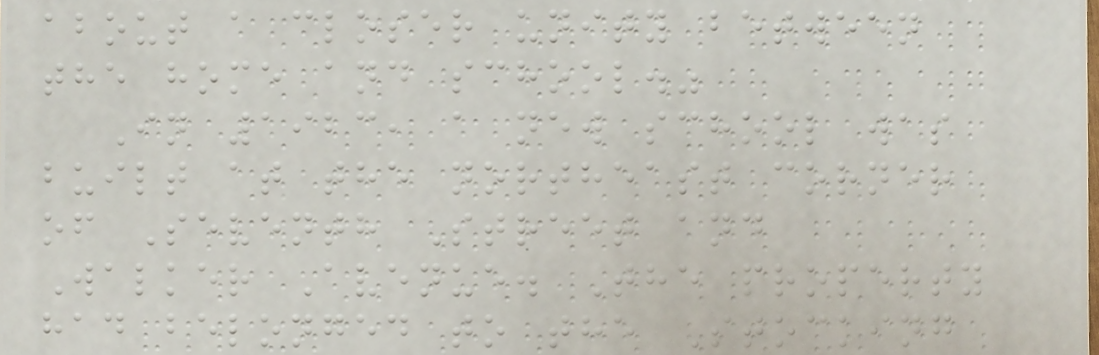about a closer unity between
the home and school."
In 1923, a new school was
built at the northeast corner
of Seventh Street and
Walker Avenue. The property
had belonged to the Stocking
